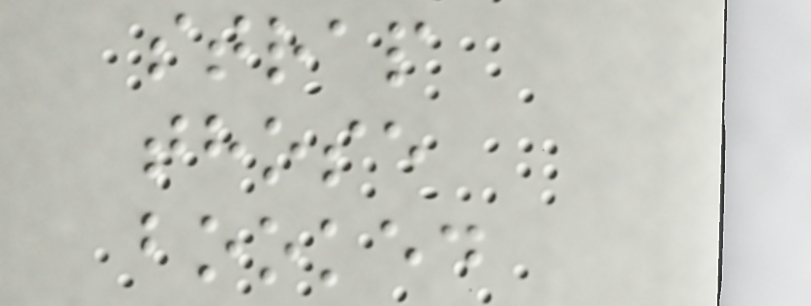strap
those
booked
